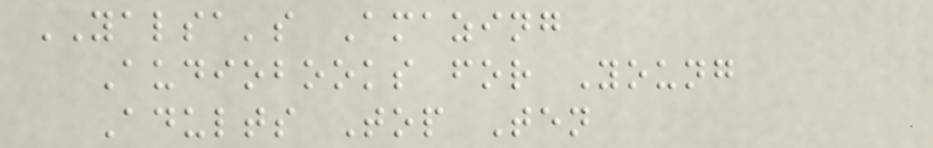YALSA's Amazing
Audiobooks for Young
Adults Top Ten
